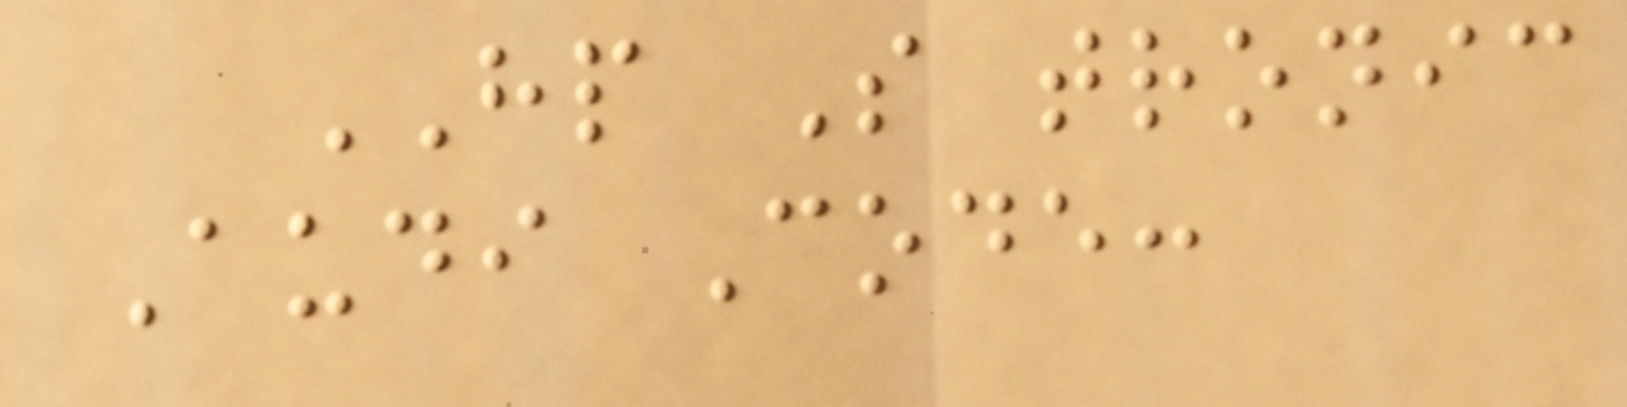HP S tronic
Audi Code:
